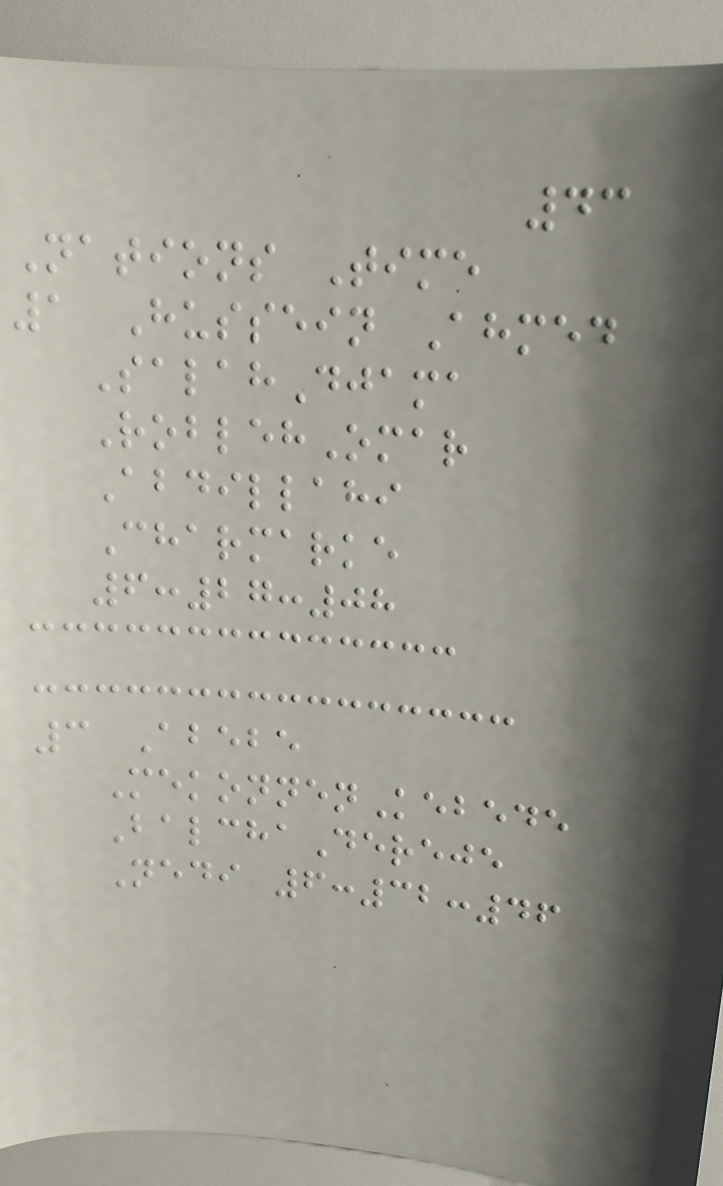43
Nations Time
1 Hussein Ahmed
SalahDjama
RoblehOmar
Abdillahi
Charmarke
6:27:08
3 Abebe
MekonnenKebede
BalchaDereje
Nedi 6:32:46
